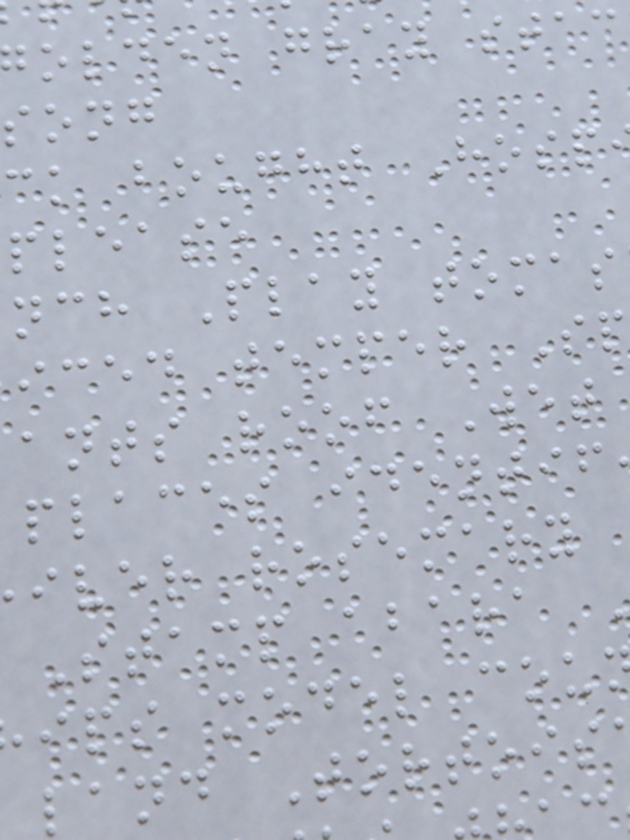olden gray stac
song
ck bought Hosp
please
nch Play tomas
iced temper Sp
ants roof Wet
places identif
iver rosemary
Stamp abara
ips model cou
land Tortois
